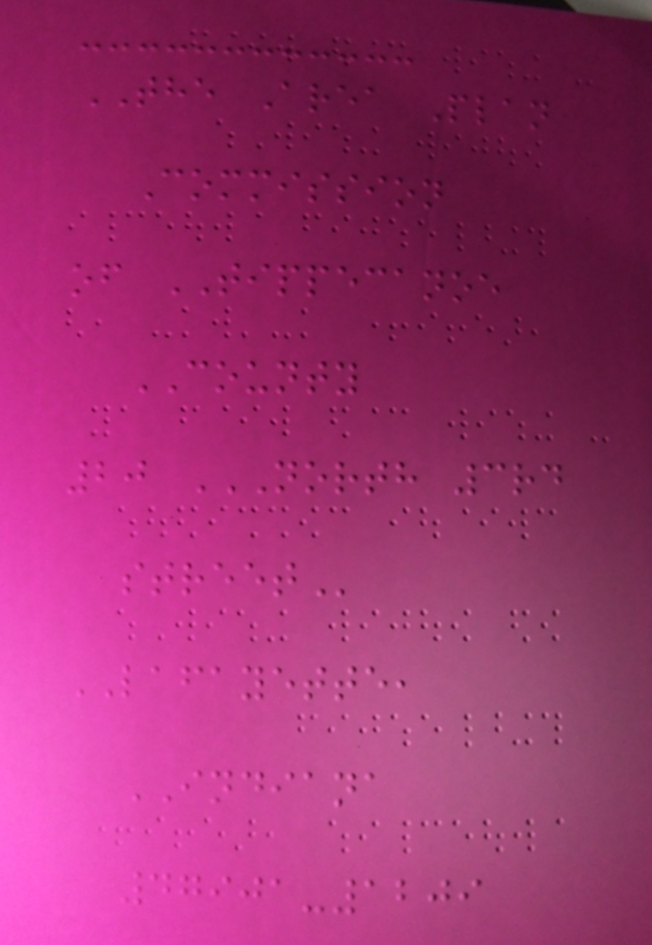THE Area Plan
Commission
of TIPPECANOE
COUNTY
20 NORTH 3RD
STREET
LAFAYETTE,
INDIANA
47901-1209
